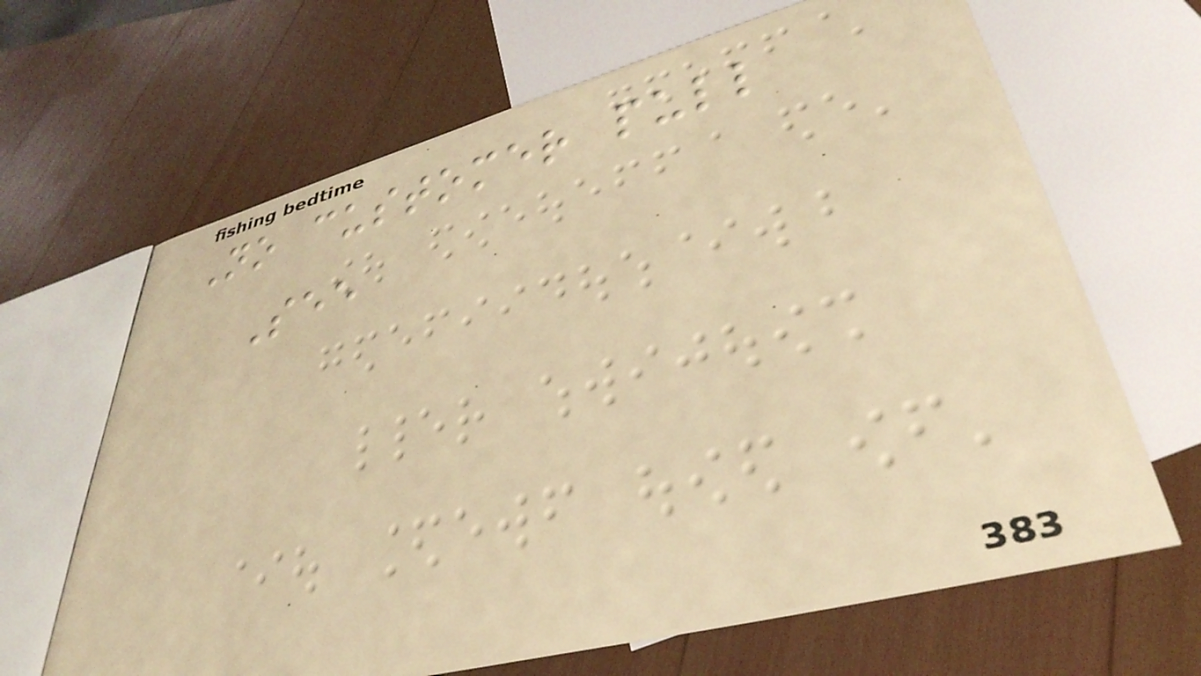No customer pull
See
